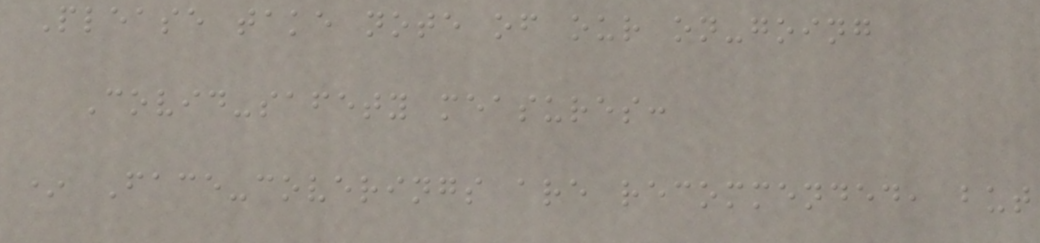Please take note of our on-going
Covid-safety measures:
* Face-coverings are recommended, but
